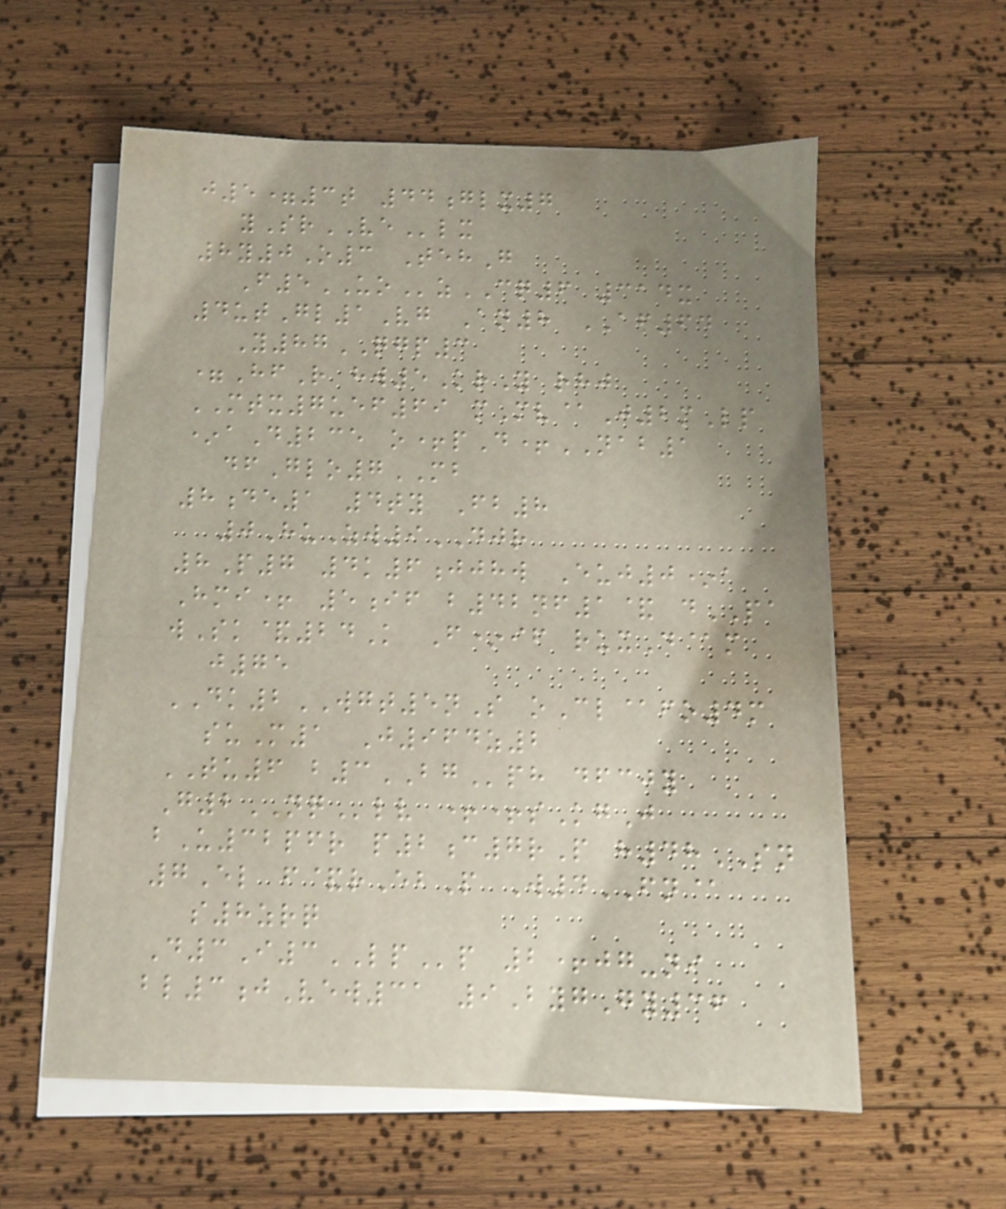j5=3t 44glx7
ySrVElx
8y0O3 TehG
F5UOzCQ6 314x
4utGl1Vg An8 AF64
Y87QGP3
=HfR hw5KrY rhj
MTX7uef69 mMv@J2mLp
*aD235 o+pD+NAB1
dfGlo7MB
8de1 4ty Fb8
0HuZw9DJR
8P7 4k6jjhw Euj0*a
Hmi+ 5if b42nf1& dPA
wSk&24K F*if ruxD@m
j75
DK2WGT5nS oCl@fo4m
suM1 J964z2
TU6 b3BGph dfcjy
G2NQlv ++sKgJ
bU32pfr p2c7rP h48SN
7El f&rEbP W4FN@
s8zrq
D3I3LPp 2+jg-ni
bl3jVew31 9BygGy36
